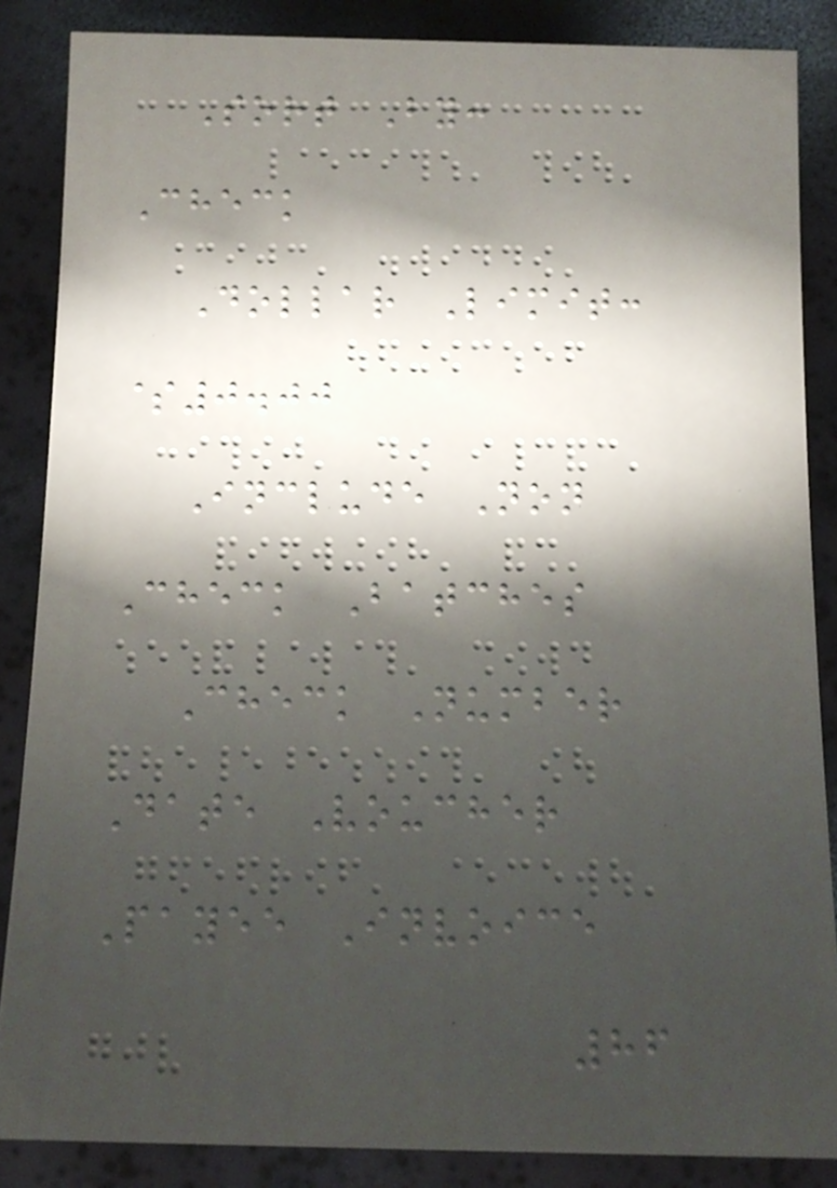Sort By:
Check
Dollar Limit:
$0.00
Include Non
Check Batches
Check Number
Date Voucher
Payee Invoice
86
